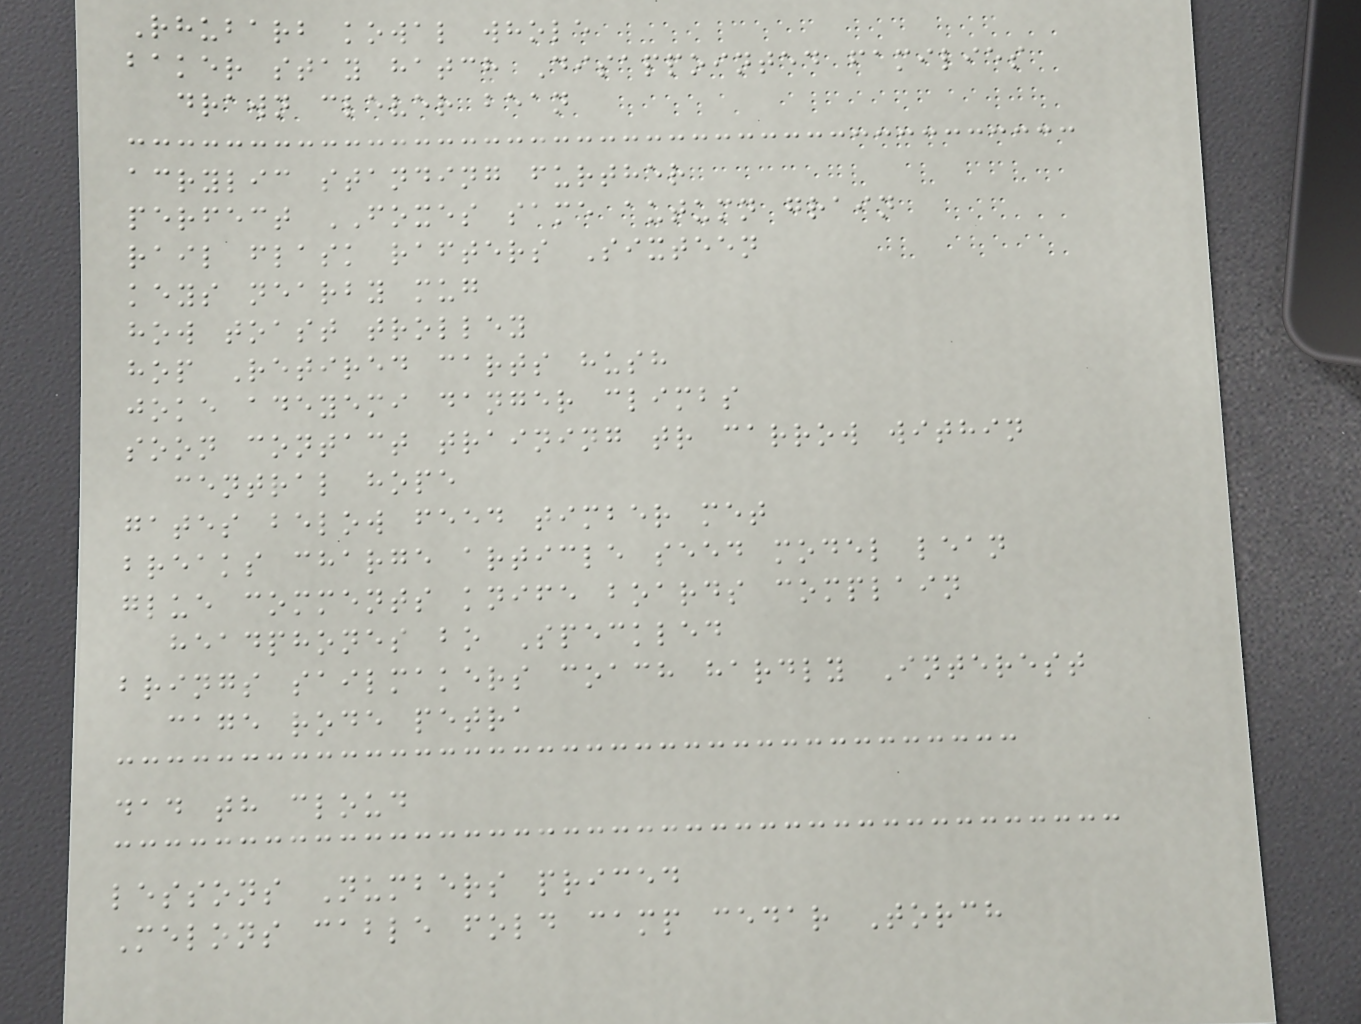Rhubarb kowal whole
baker stay hatch Disappointed families
drawn clever bean
acrylic standing further
perfect FOXES same autumn grain
rail flask rafters Sixteen
keys nearby mug
how toast trolley
hop Retired carts hush
joke adeyemi danger climbs
soon contact training tr carrow within
central hope
gates below feed timber met
breaks charge article seed model lean
glue comments knife boards complain
headphones bo Speckled
brings sailmakers coach hardly Interest
cage rode petra
dad th cloud
lessons Numbers priced
Melons cable fold camp cedar Torch
